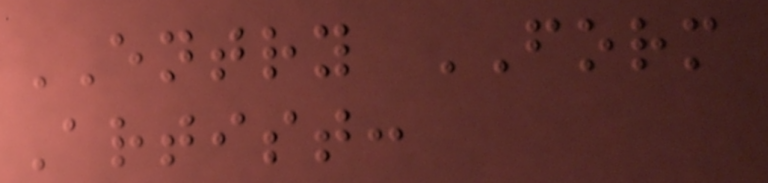ENTRY FORM
Artist:
